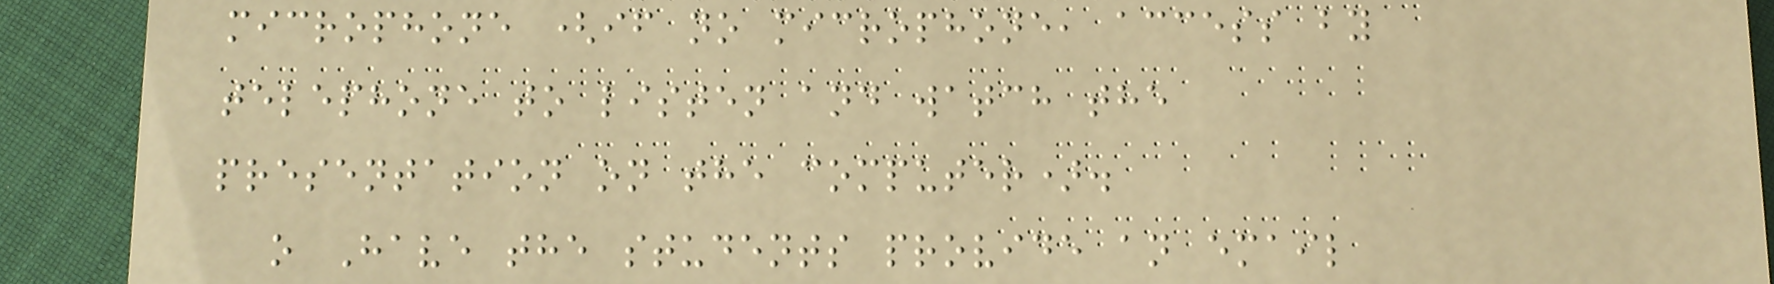microphone (if no microphone, access by
telephone to listen and watch the
presentation on the computer).
o Have the students provide an email
